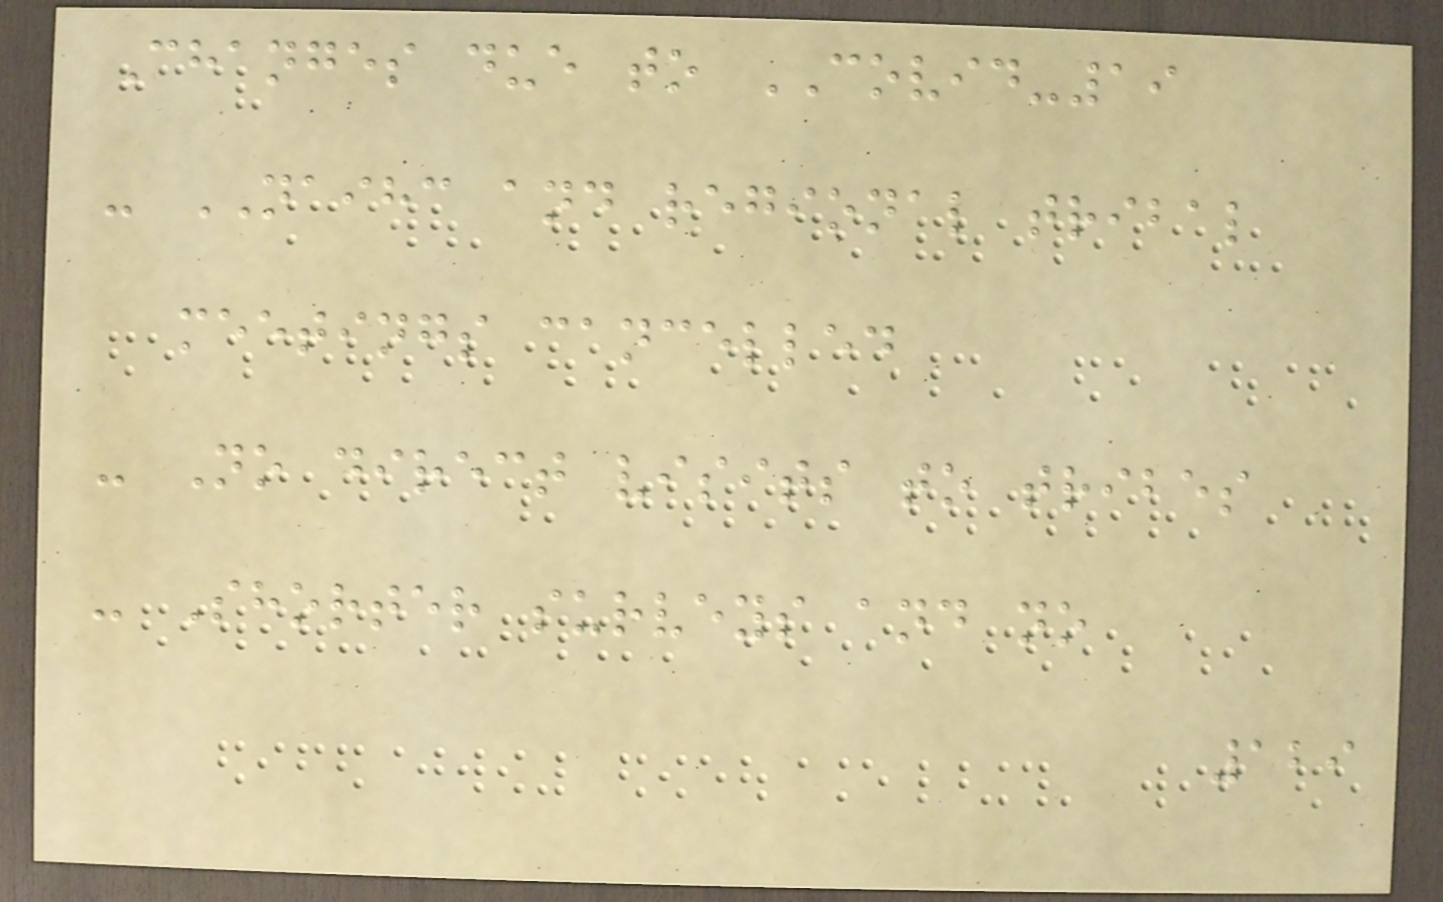Changes due to COVID-19
- NAIHC and regional tribal
meetings cancelled
- No direct visits to tribes
- Shorter surveys and no
129
